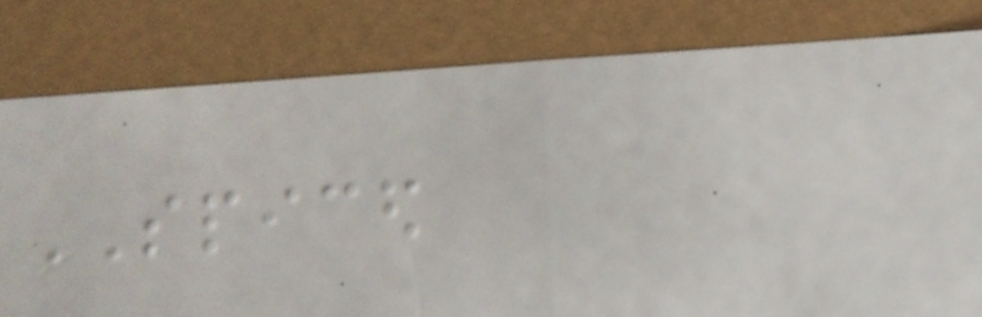SPICED
